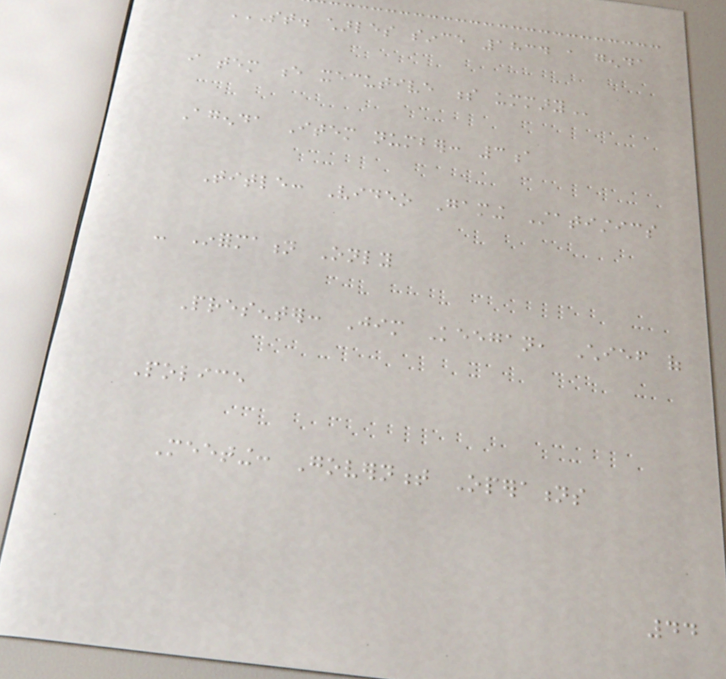ST. CHARLES SINCE 1834 A GENDA
I TEM E XECUTIVE S UMMARY
Agenda Item number: 3a
Title: Video Gaming Statistics
- Information Only
Presenter: Jim Keegan, Chief of
Police
Meeting: Government Operations
44
